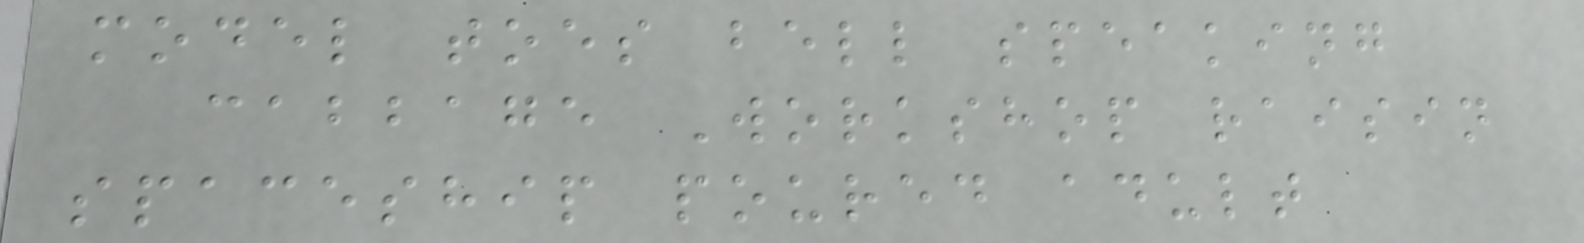model toes bell speaking
cabbage Workshop raisin
spaceship poured adult
